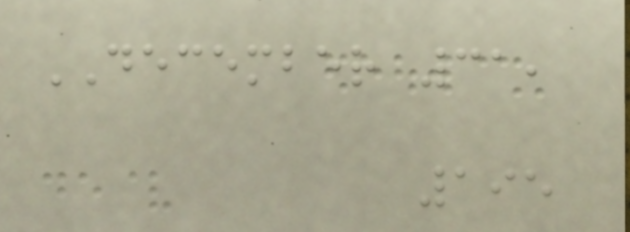DECEMBER 31,
195
